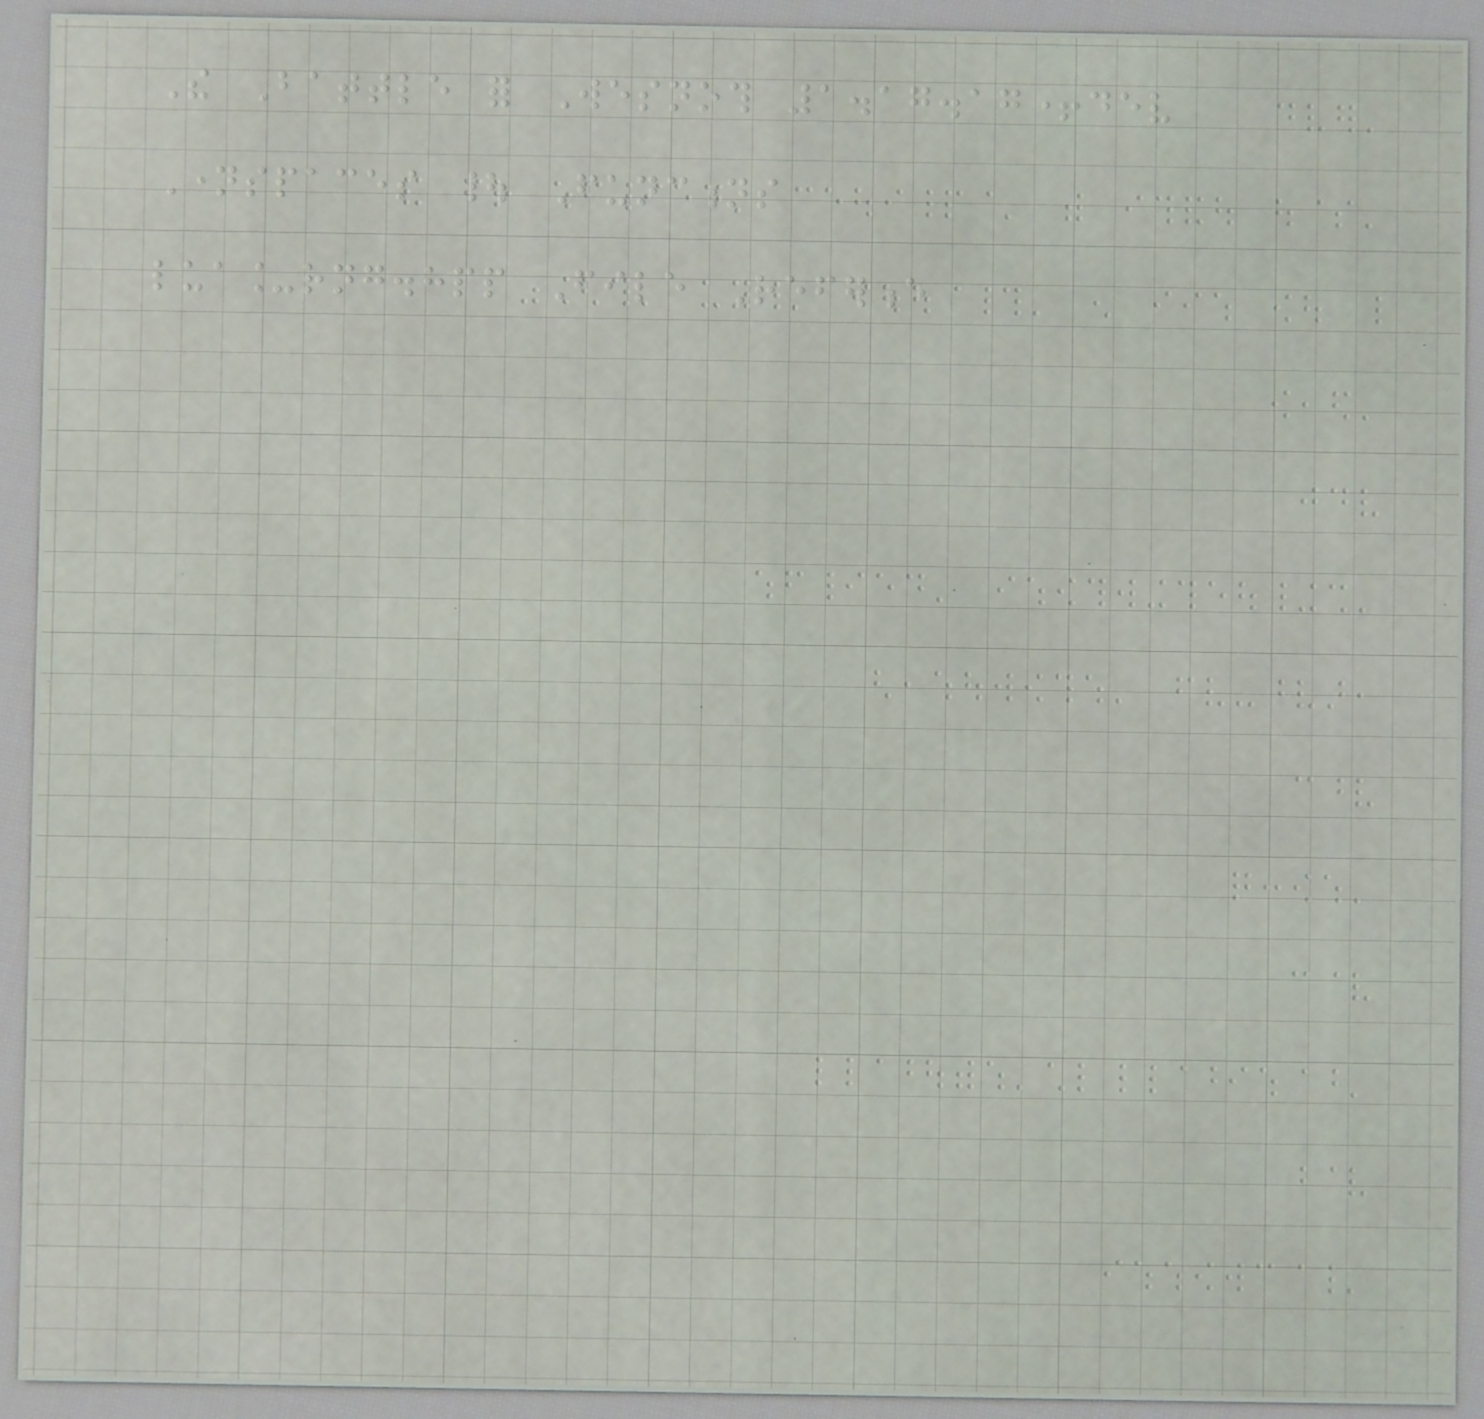The Battle for Wesnoth 1.17.17+dev
Namespaces | Functions
lua_rng.hpp File Reference
